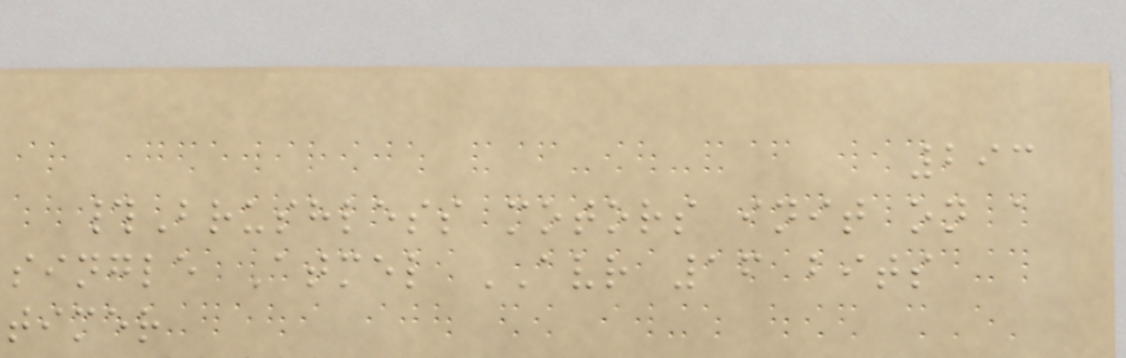293
#Brushless motors init on a
single Atmel AVR 16 bits
timer
